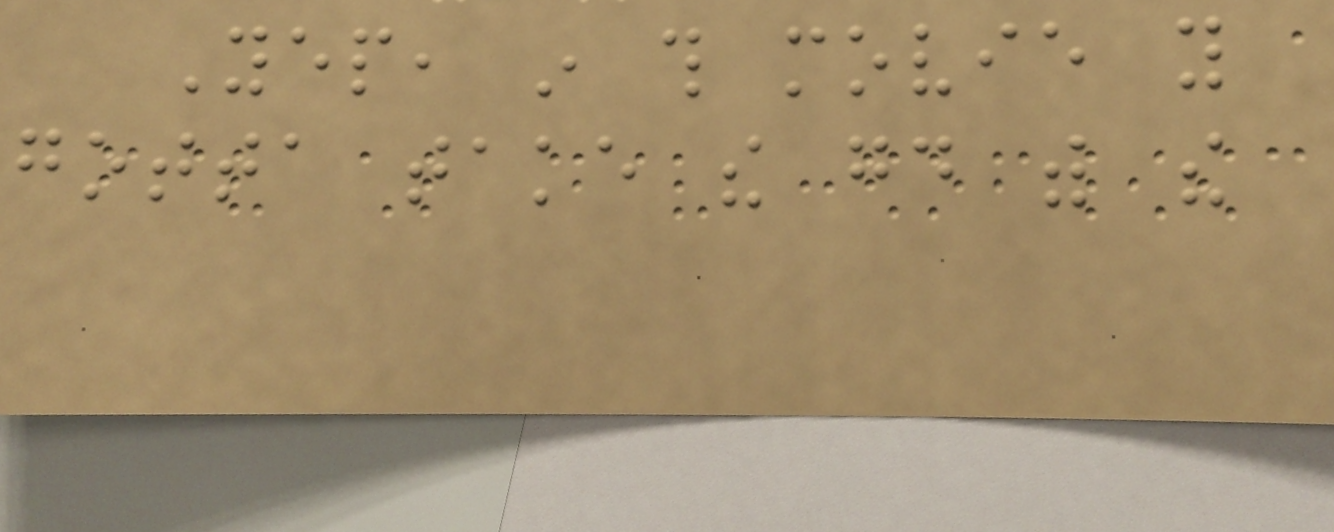Yep, in this movie you
gotta take the good with the
